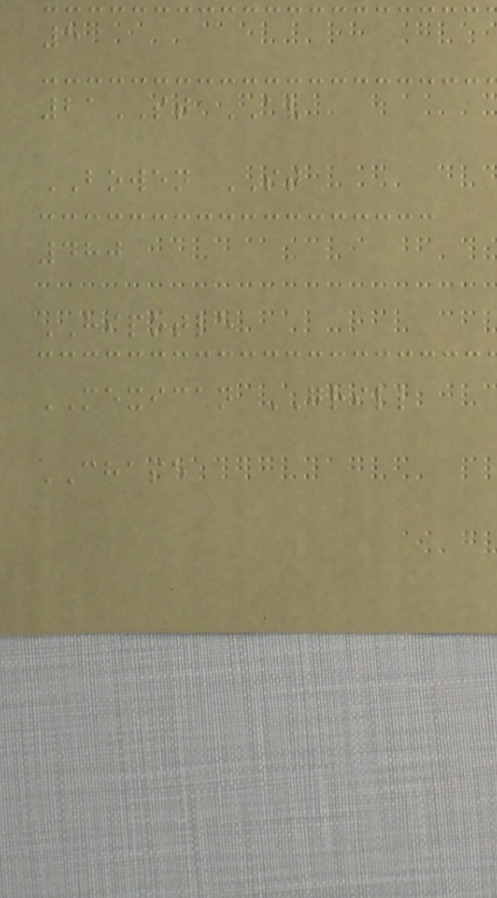5
21ST AV
BOWEN ST
480
HIPOTLE
MEXICAN GRILL
CHASE
